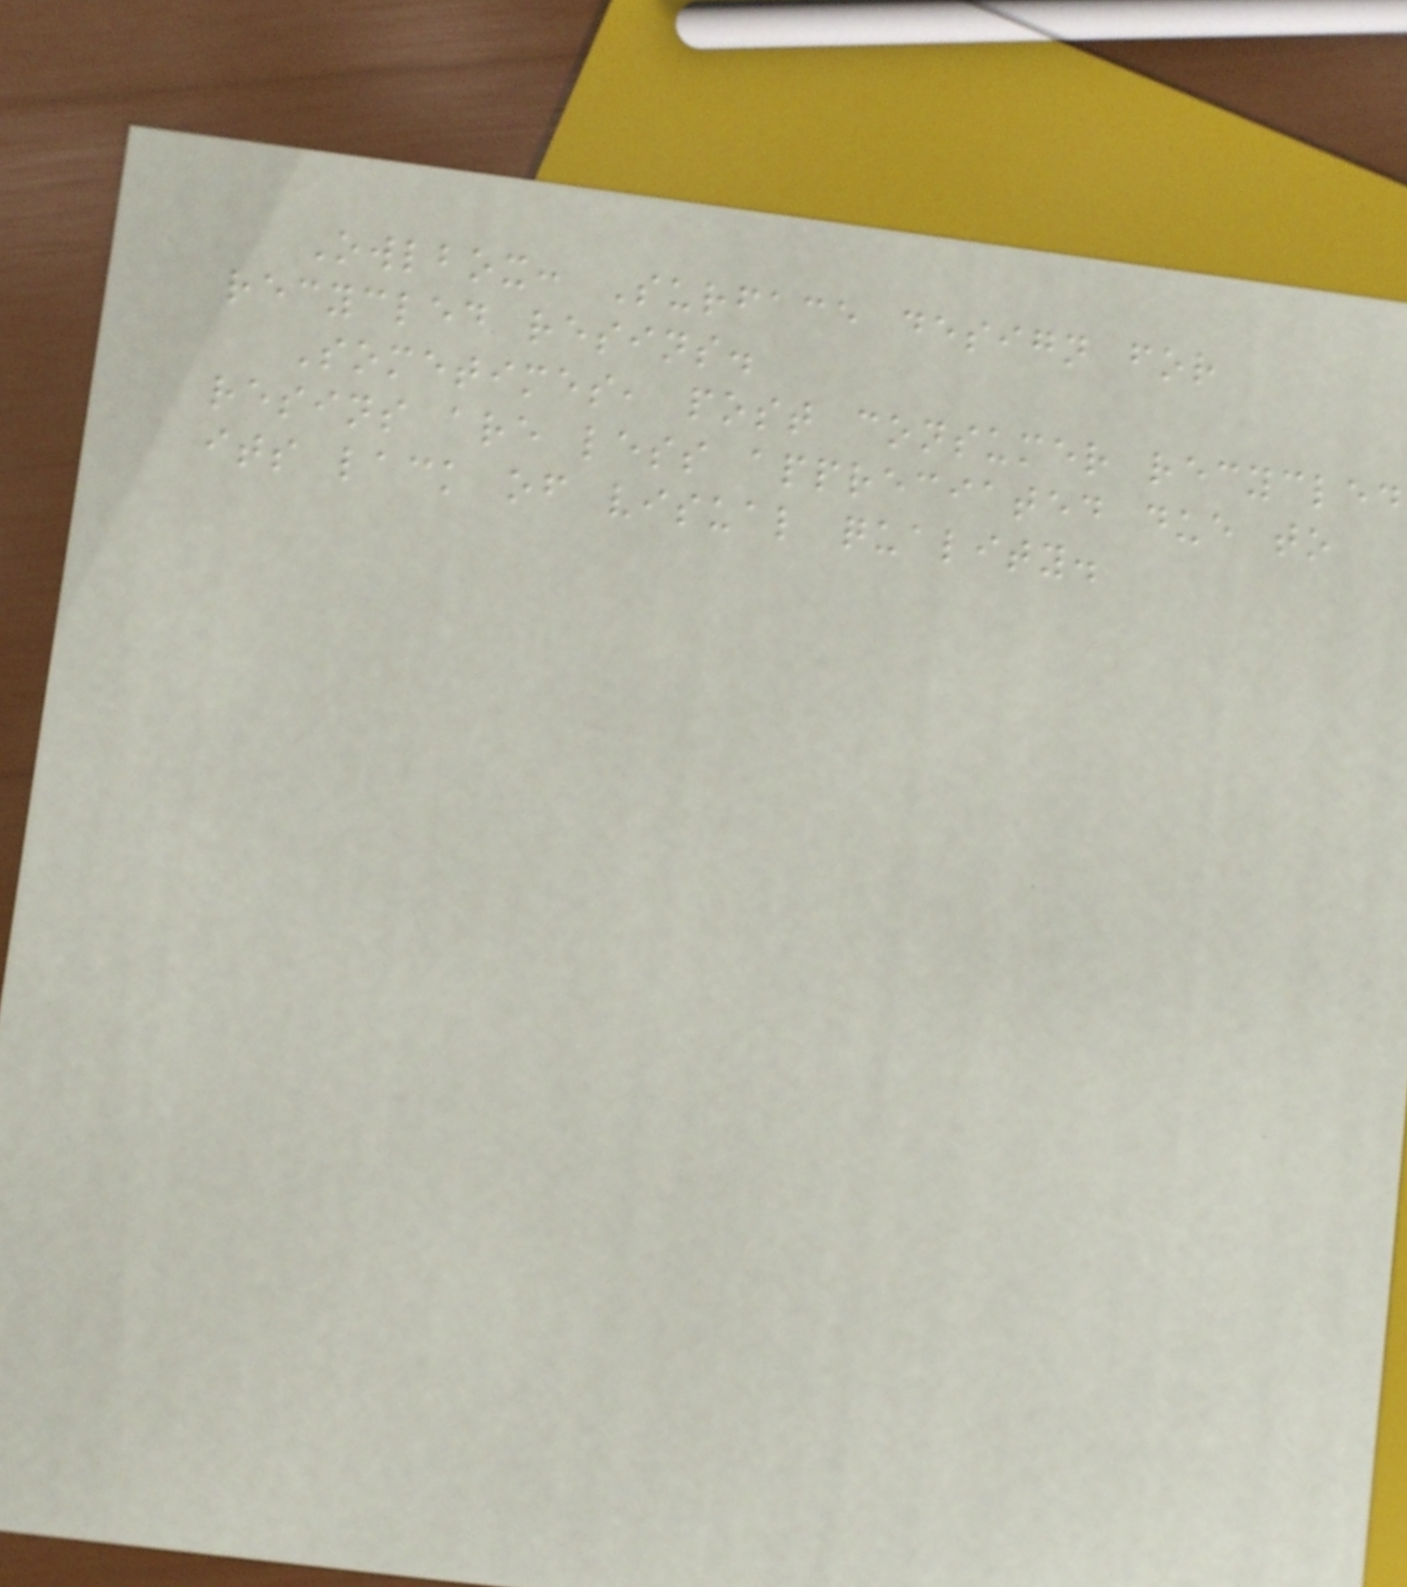Owlbox: Surface design for
recycled resins.
Sometimes, post consumer recycled
resins are less appreciated due to
its lack of visual quality.
